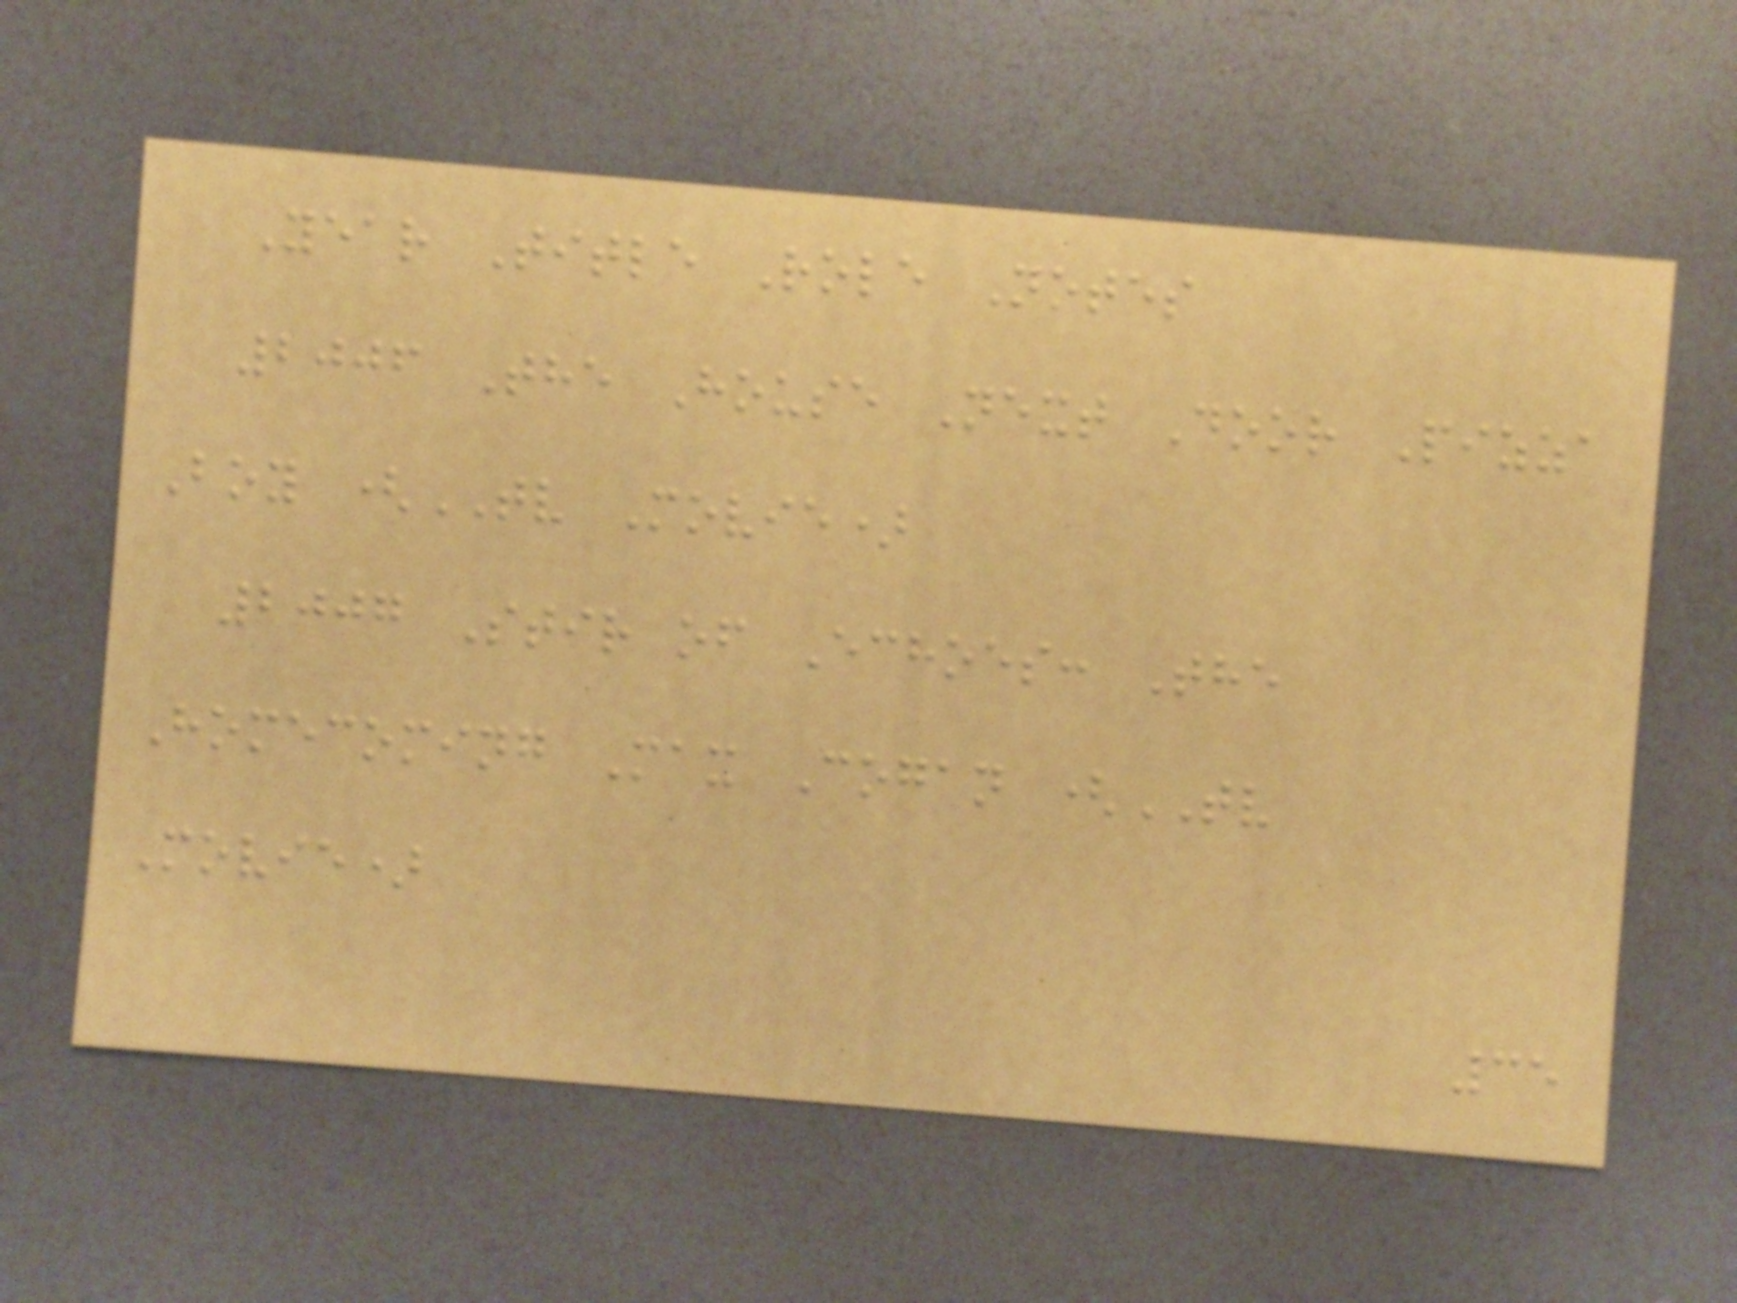Year Title Role Notes
2006 The House Next Door Pizza
Boy (TV Movie)
2007 Stir of Echoes: The
Homecoming Max Cogan (TV
Movie)
35
